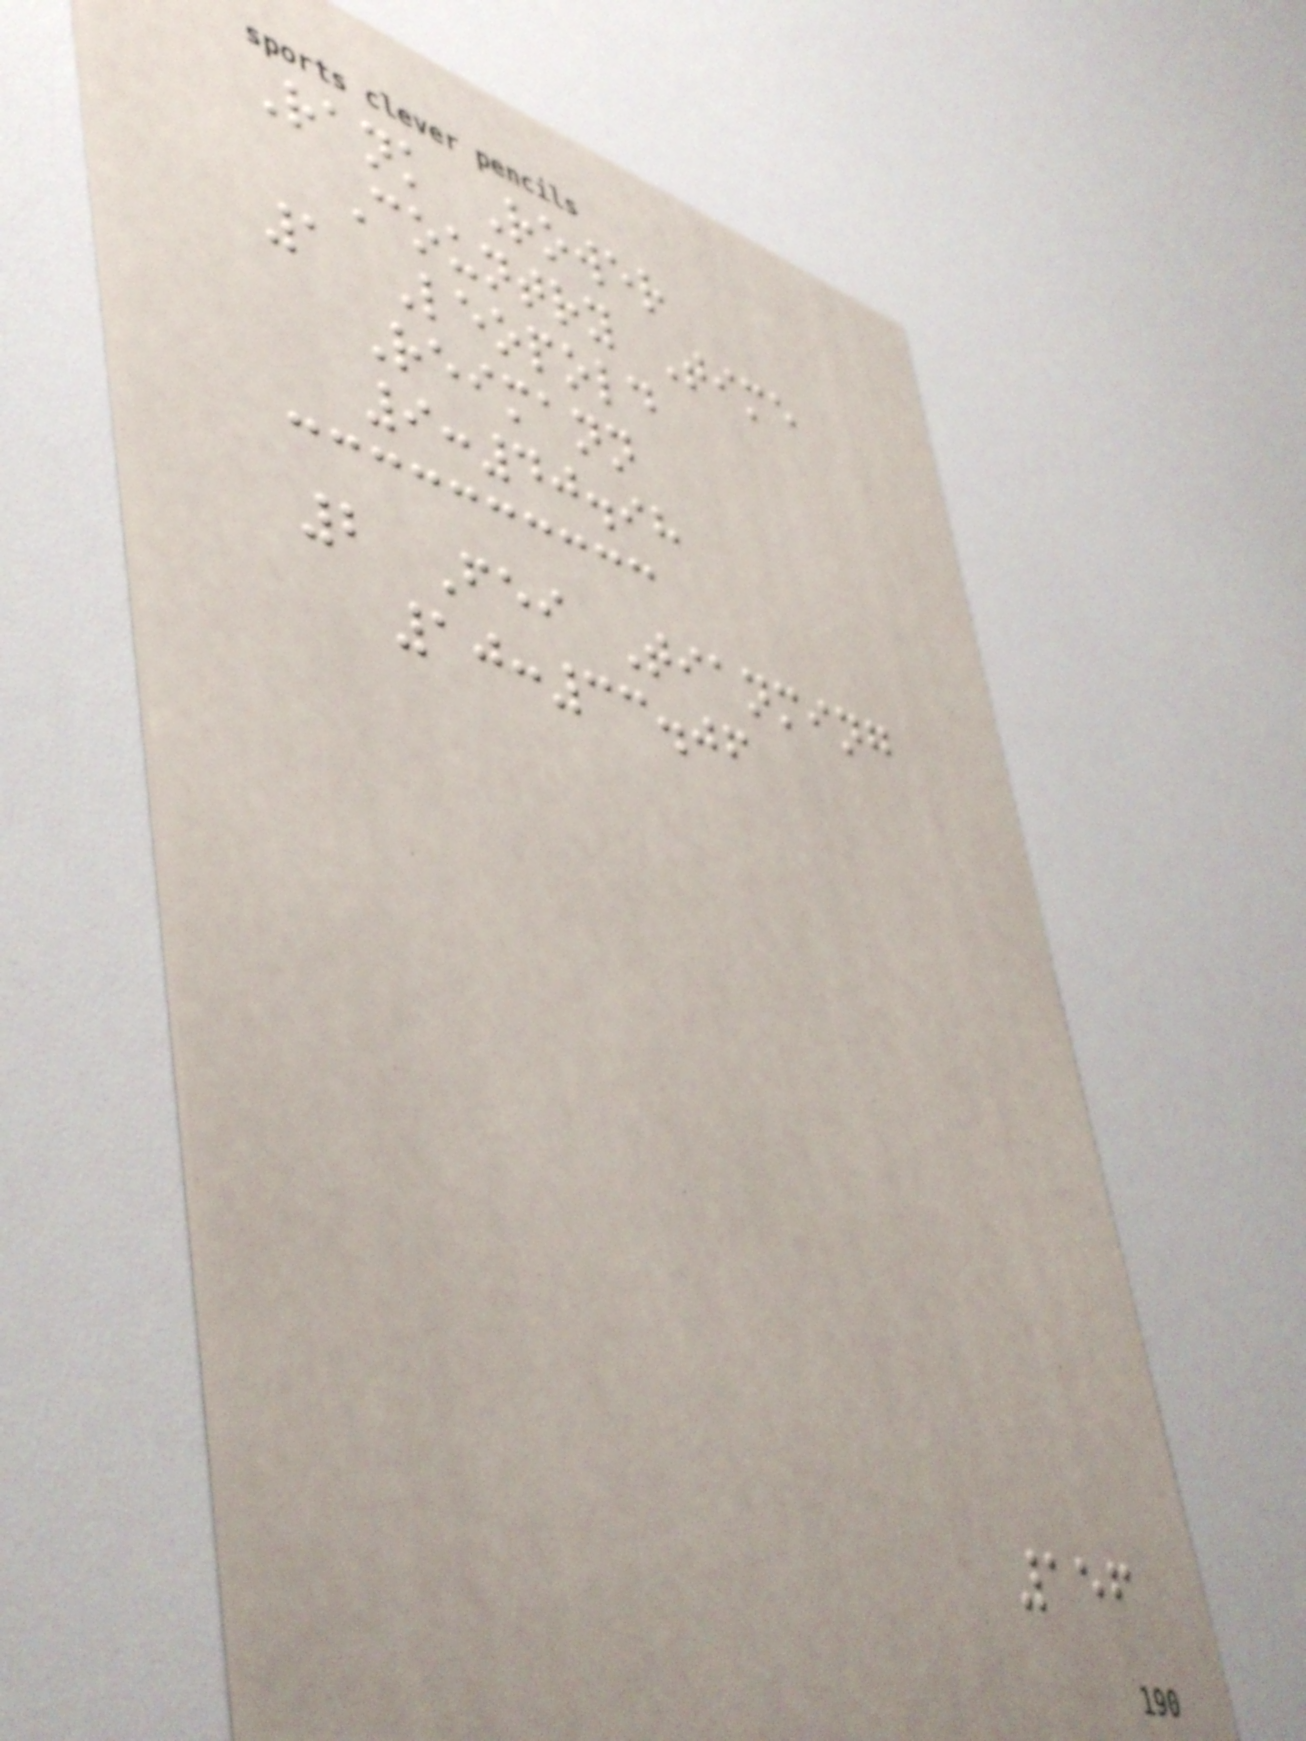Rank Rower
Country Time
1 Leopold
Reimann
9:40.98
2 Fei Tianming
10:33.06
156
